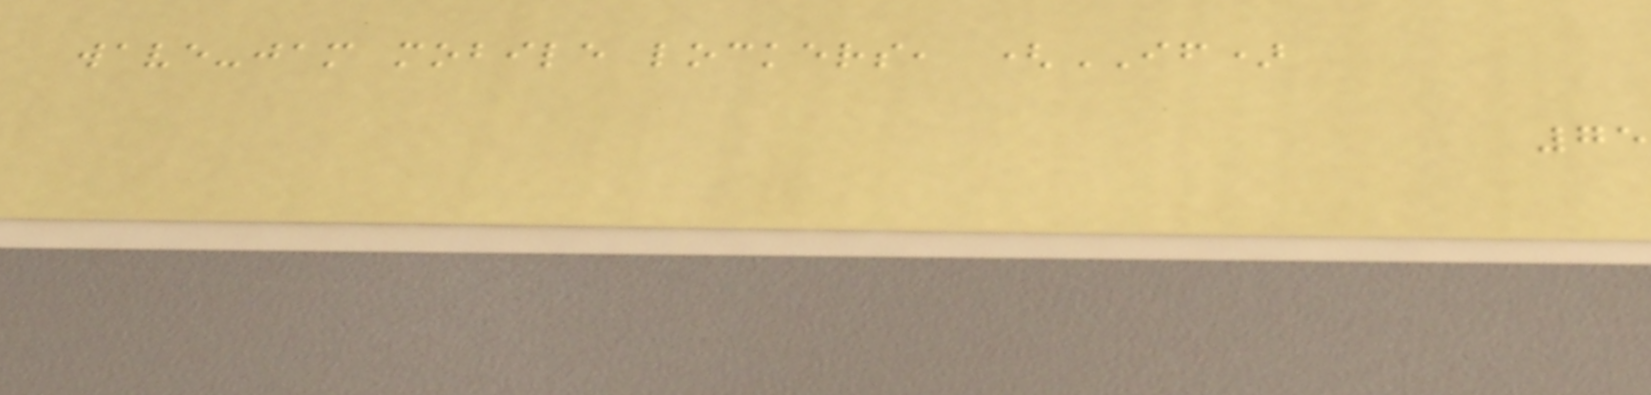wave-jam mobile lockers, (IF)
75
